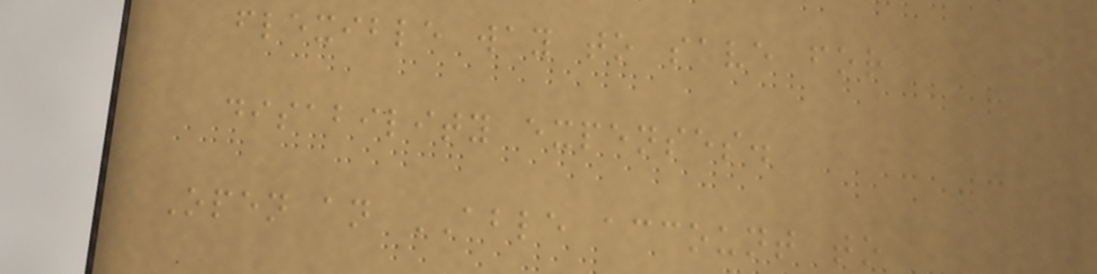flexible way to save for
disability expenses.
Open an ABLE account to
